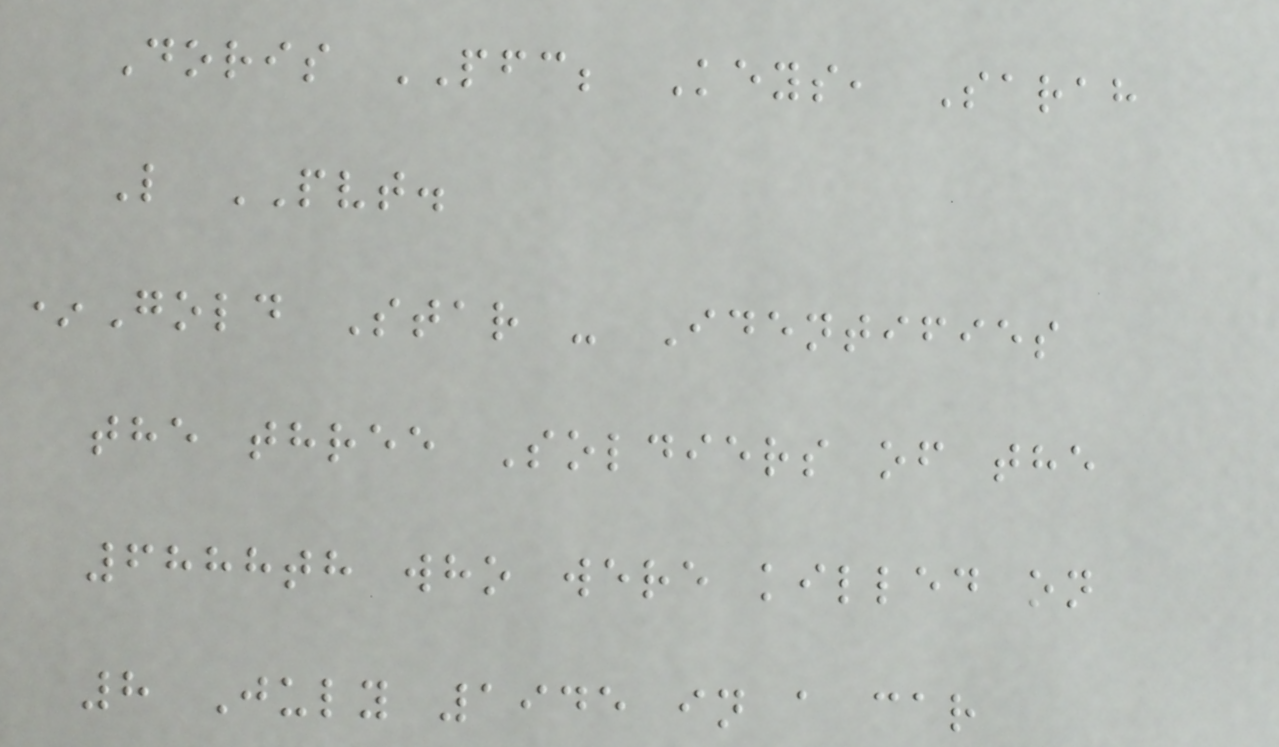Doris PFC; Keys, Sarah
L PVT.
*Gold Star - Identifies
the three Soldiers of the
6888th who were killed on
8 July 1945 in a car
